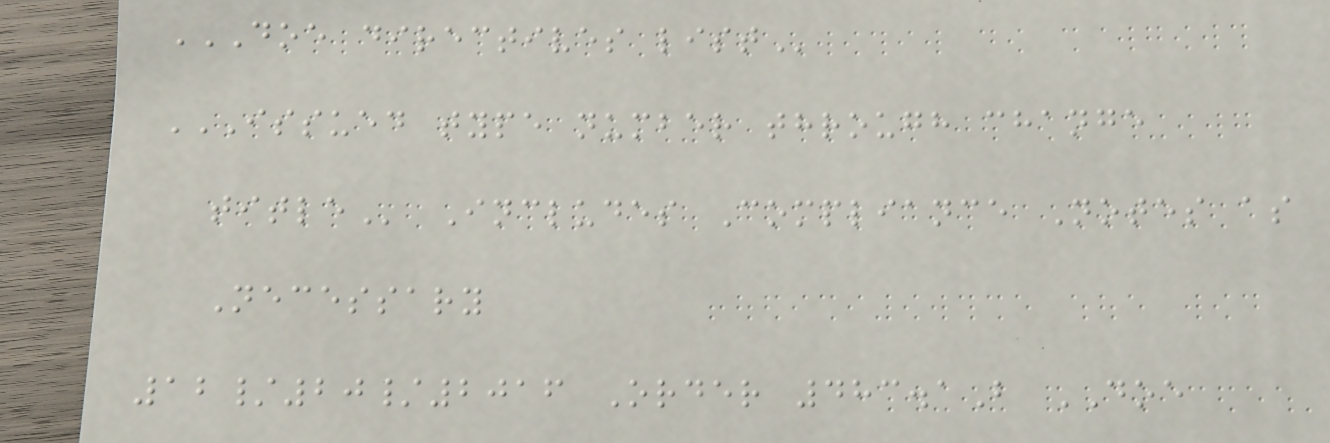DOE DIRECTIVES LIST
ISSUED TYPE NUMBER THROUGH CHANGE
TITLE Includes Compliance Notes as
Necessary
12/20/2016 Order 483.1B DOE
